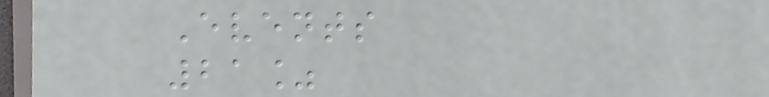Events
21%
